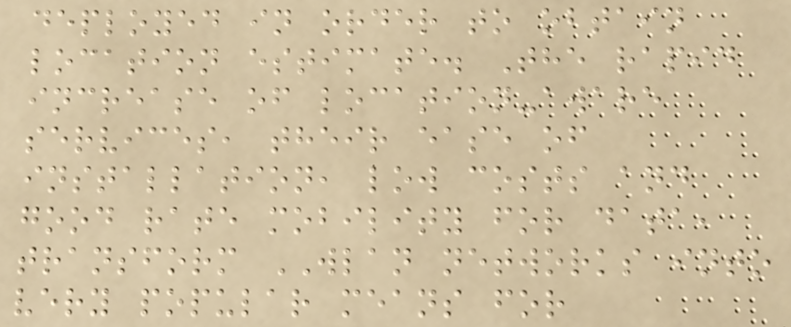deployed in order to obtain
location estimate. The rapid
increase of location-aware
services, their ease of
installation, low costs and
good rate mobility for data,
transform WLAN networks into
very popular means for
